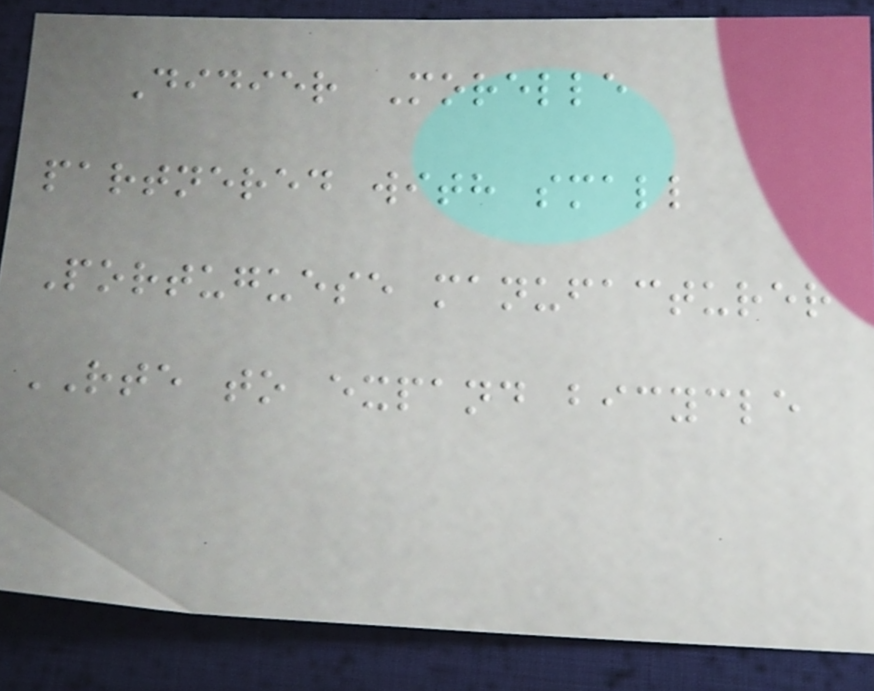Didier Morelle
partnered with small
Portuguese manufacturer
RTE to expand bicycle
